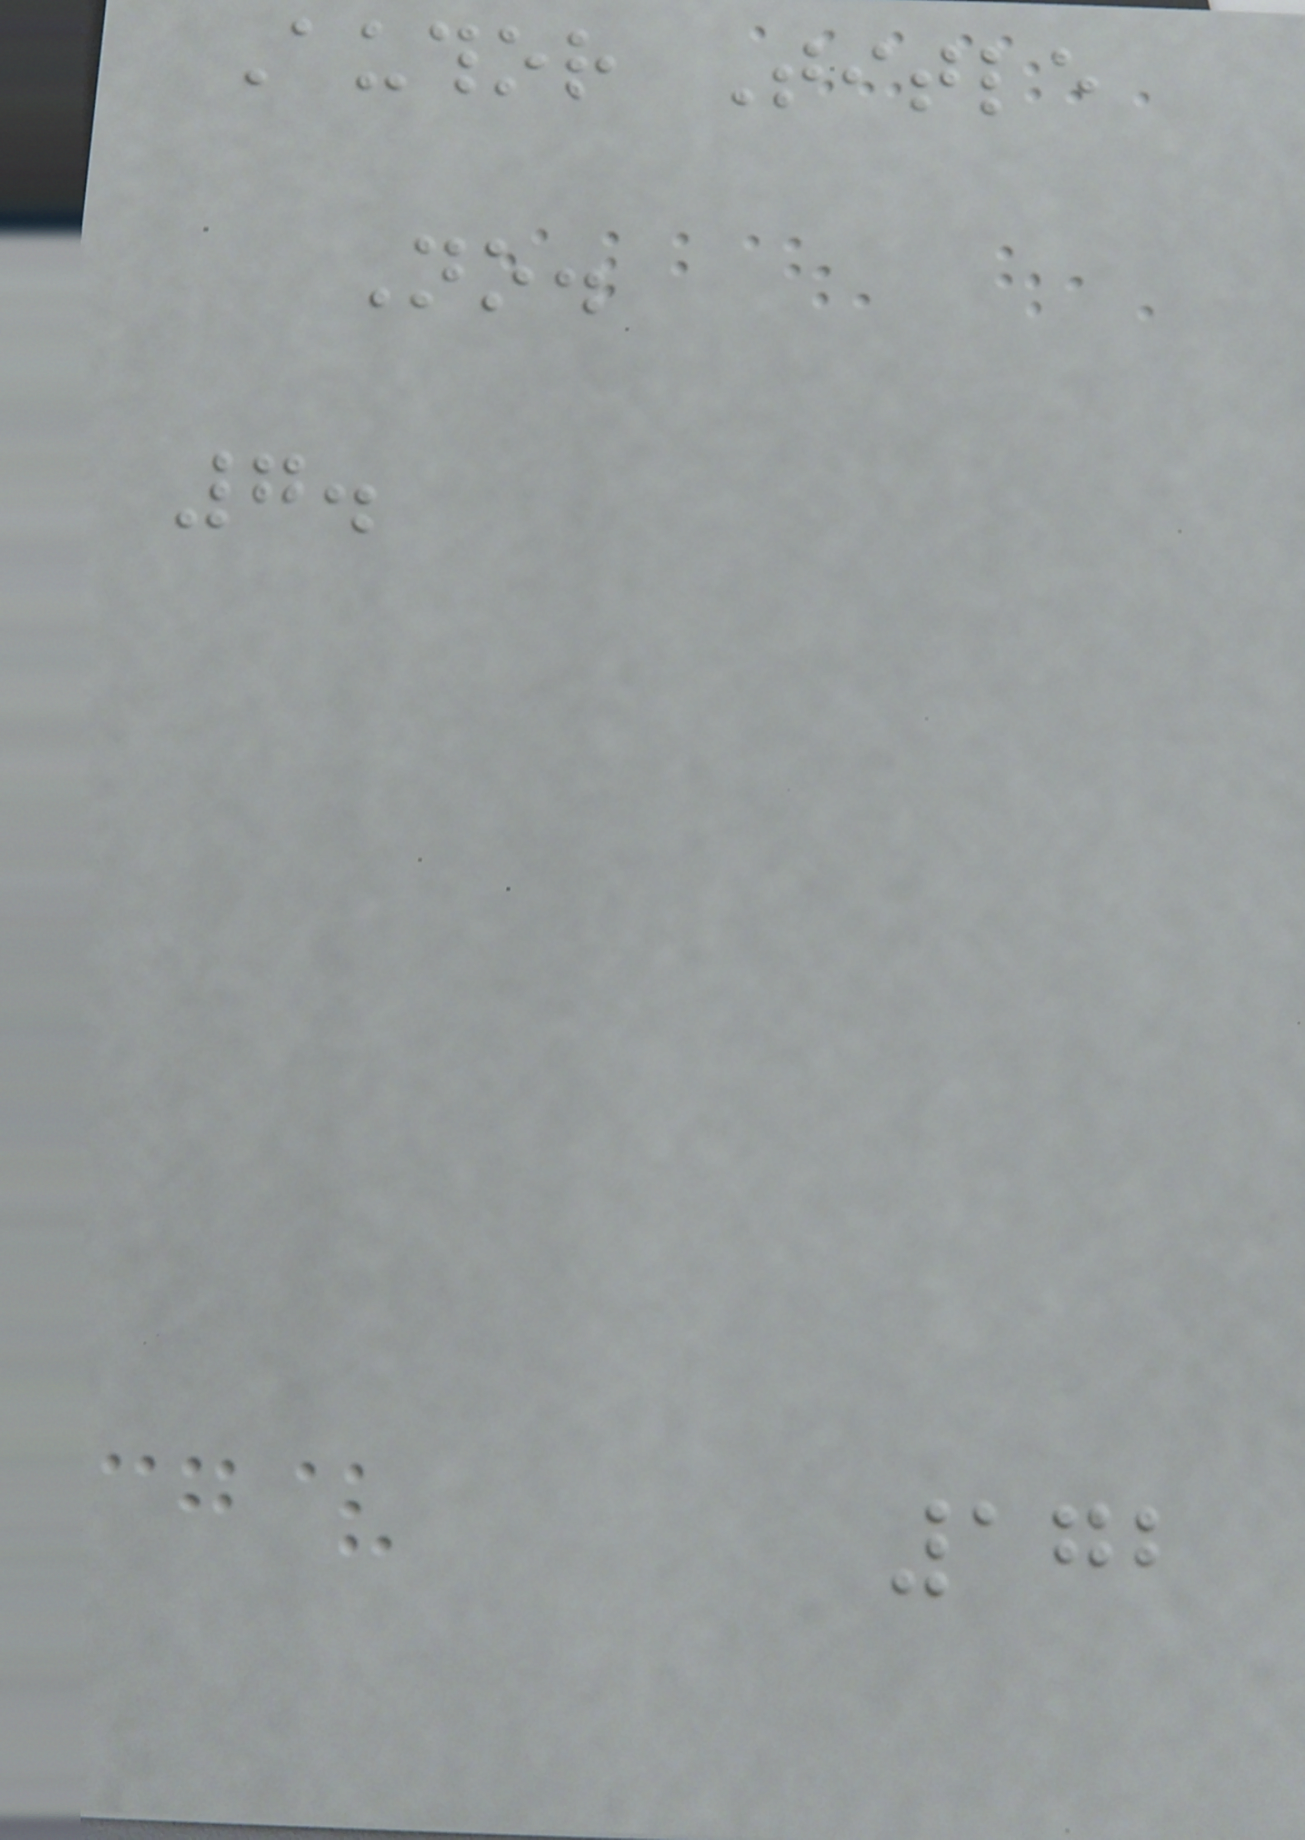Author Title
No.
7.
172
